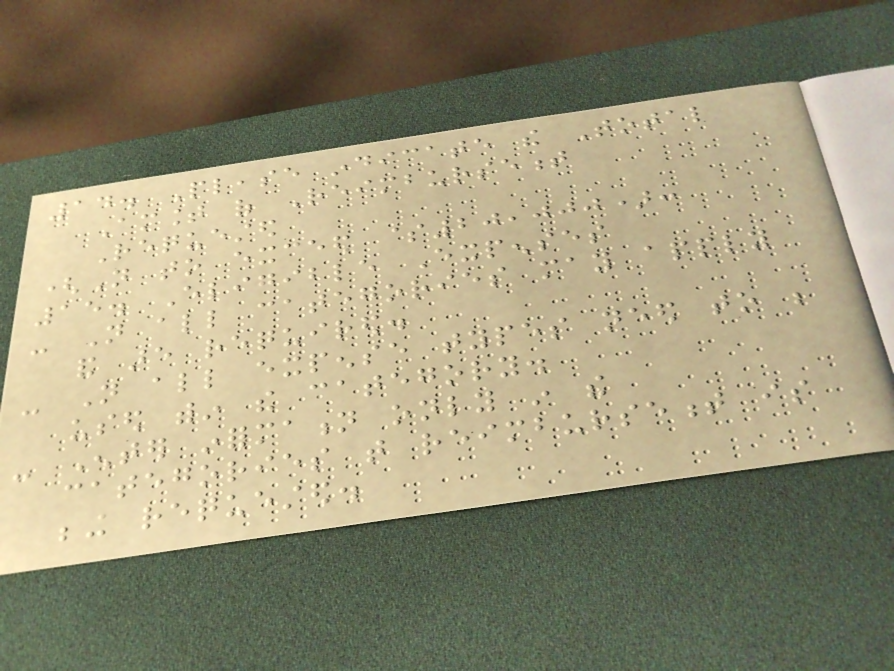14. Please indicate the Total
Amount of Reimbursement
Requested
(Not to exceed $20,000):
15. Eligible Expenses
- Not all categories may apply
and are required.
- Not all expense types need to be
used within the category.
- Enter information only in the
categories that reimbursement is
being requested.
